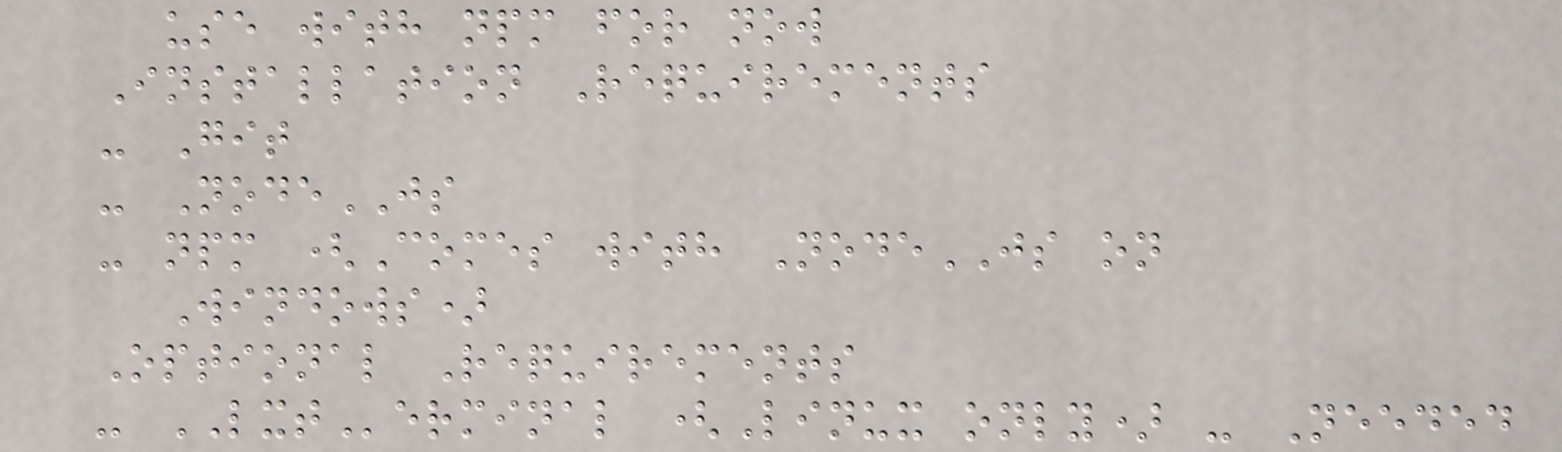use with npm for now
Installation Requirements
- Git
- NodeJS
- npm (Comes with NodeJS on
Windows)
Optional Requirements
- LXTerminal (Linux only) - Needed
